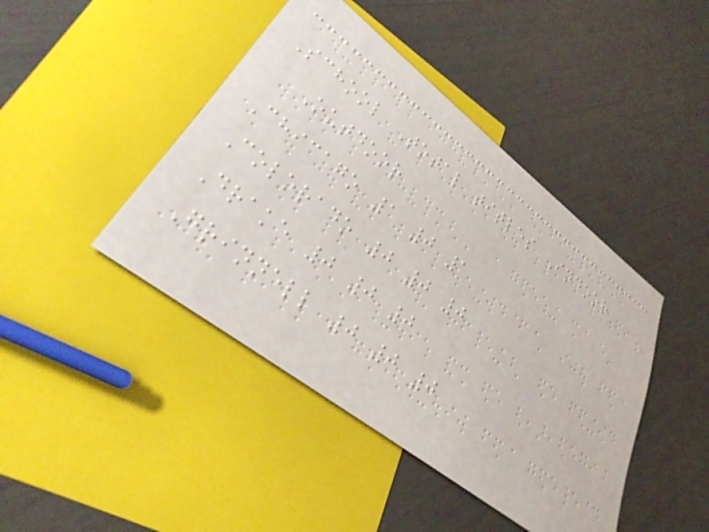School Total titles Indoor
Outdoor
Chicago 1 0 1
Colorado 0 0 0
Drake 0 0 0
Grinnell 0 0 0
